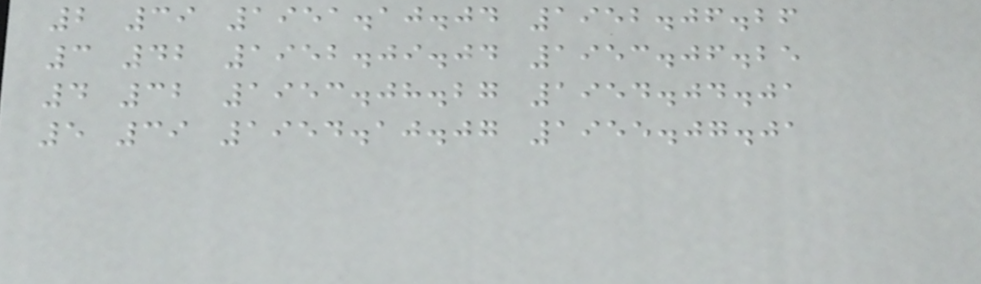2 39 1951.10.04 1952.06.26
3 42 1952.09.04 1953.06.25
4 32 1953.08.27 1954.04.01
5 39 1954.10.07 1955.07.01
